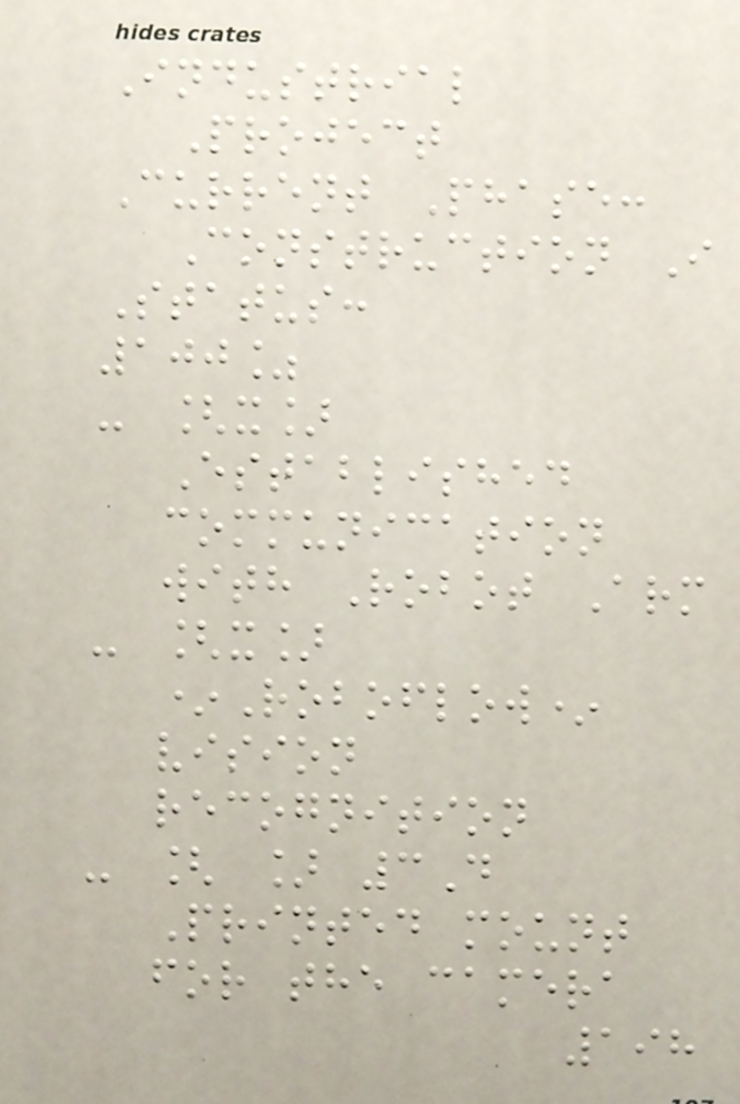Industrial
Project
Current Phase:
Construction I
Status:
100%
- [x]
Established
communication
with Robot Arm
- [x]
*Roboflow*
vision
recognition
- [ ] 3D
Printed mount
for the camera
198
